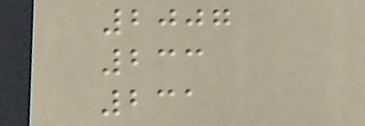2007
233
231
